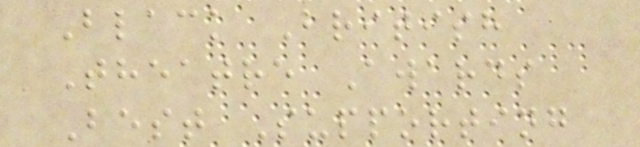Black British
Theatre Awards
Best Supporting
